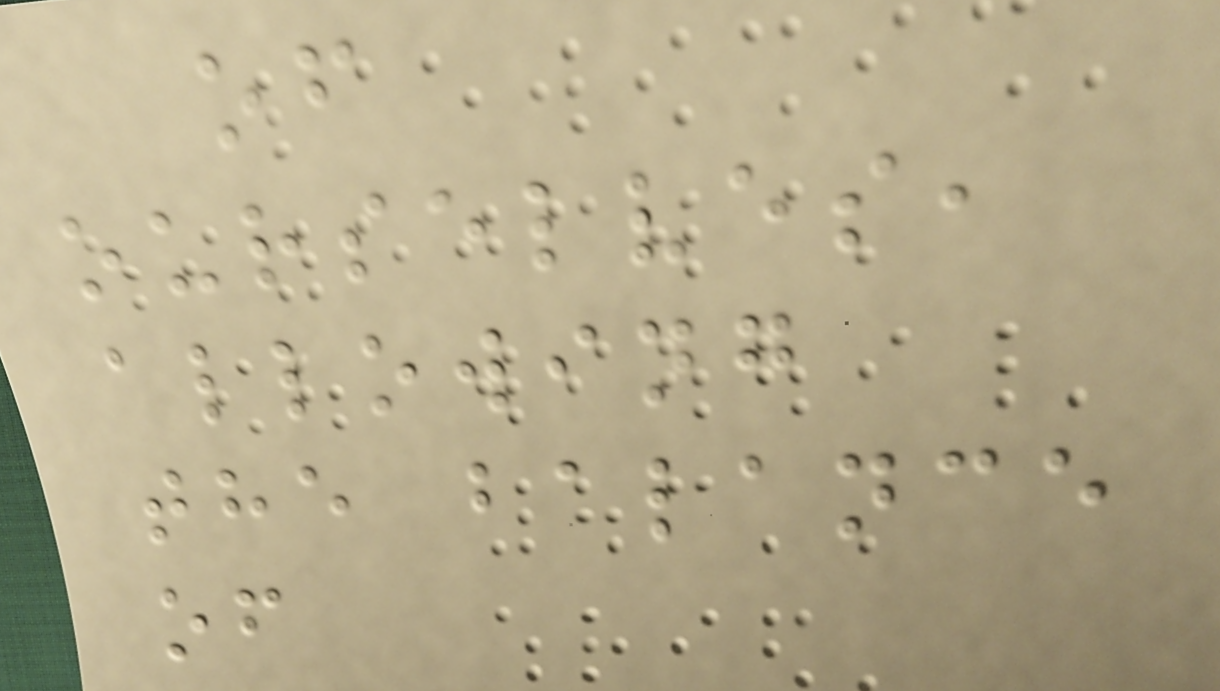of
ourselves,
allowing
the balance
of
